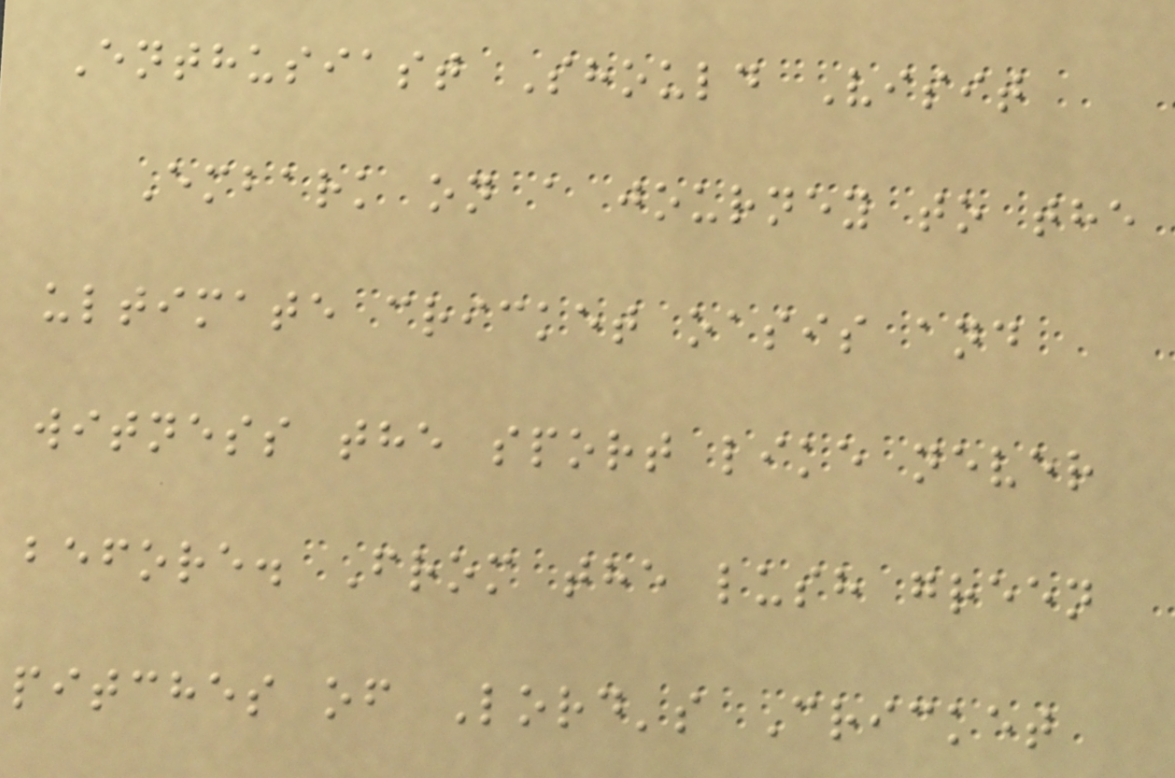Enthusiast Should Visit
Embark on a journey to the
ultimate cricket oasis and
witness the sport like never
before. From the lush green
pitches of Lord's Cricket
